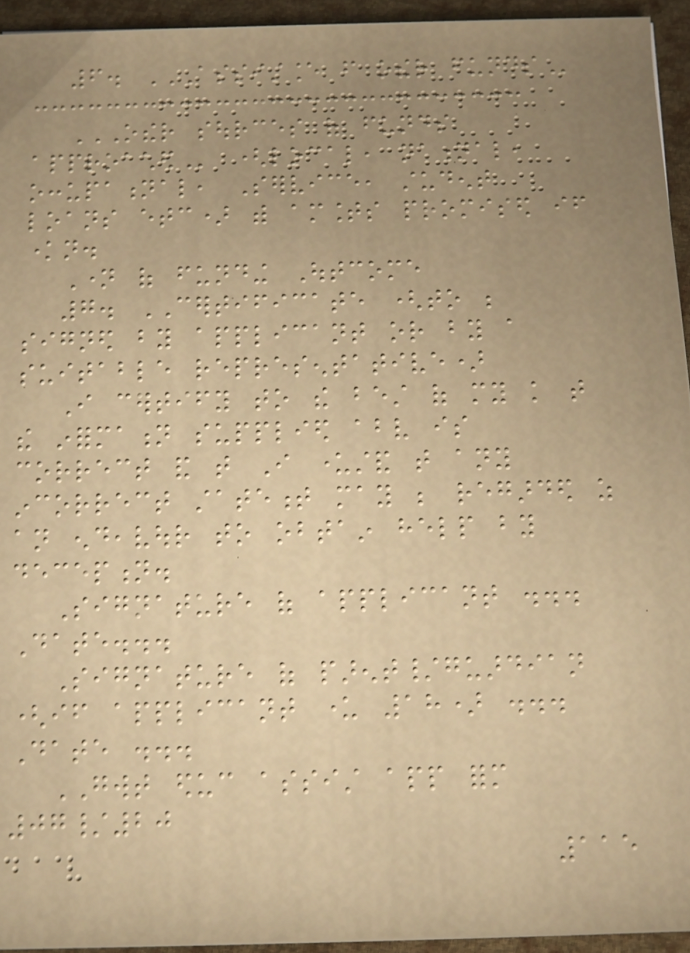6. ASSISTANCE FROM OTHER FUNDS
OTHER SOURCES OF FUNDS
APPROACHED (local, national,
occupational, Service, student
loans etc) with amounts promised if
known.
Name of funding Outcome
7. CERTIFICATE (to be
signed by applicant or by a
suitable representative)
I certify to the best of my knowledge that
the information supplied above is
correct and that I understand that any
incorrect statement may be regarded as
an endeavour to obtain help by
deception.
Signature of applicant ...
Date...
Signature of parent/guardian
(if applicant under 18) ...
Date ...
GWT educ assist app form
07/20
115
